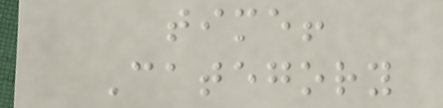time!
Category
